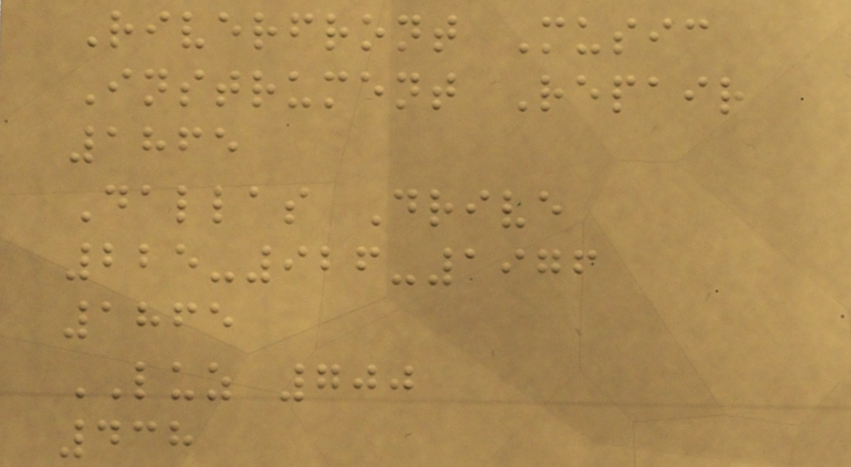Riverfront Music
Instrument Repair
1865
Dallas Drive
225-926-1976
1865
LUZ 700
438
